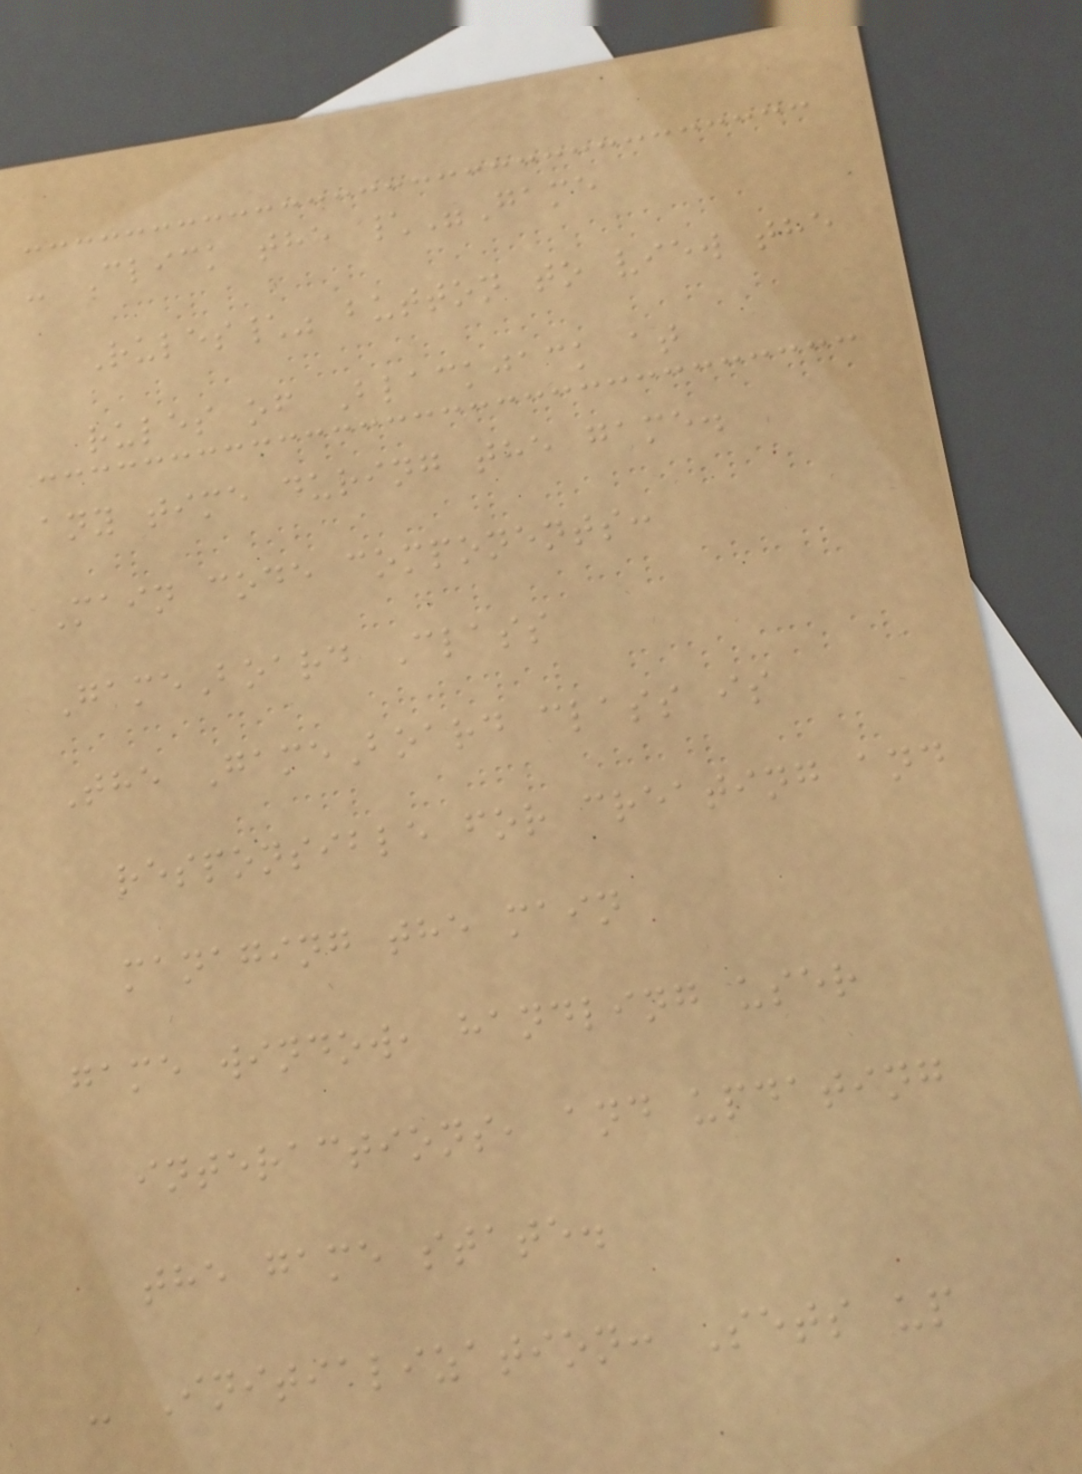- Click the \"Game
Rules\" button to view the
rules of Blackjack at
any time during the game.
Main code components:
GameBoard Class
The GameBoard class is
responsible for creating and
managing the main
game window, handling user
interactions, and updating
the game state.
- Initialization: Sets up
